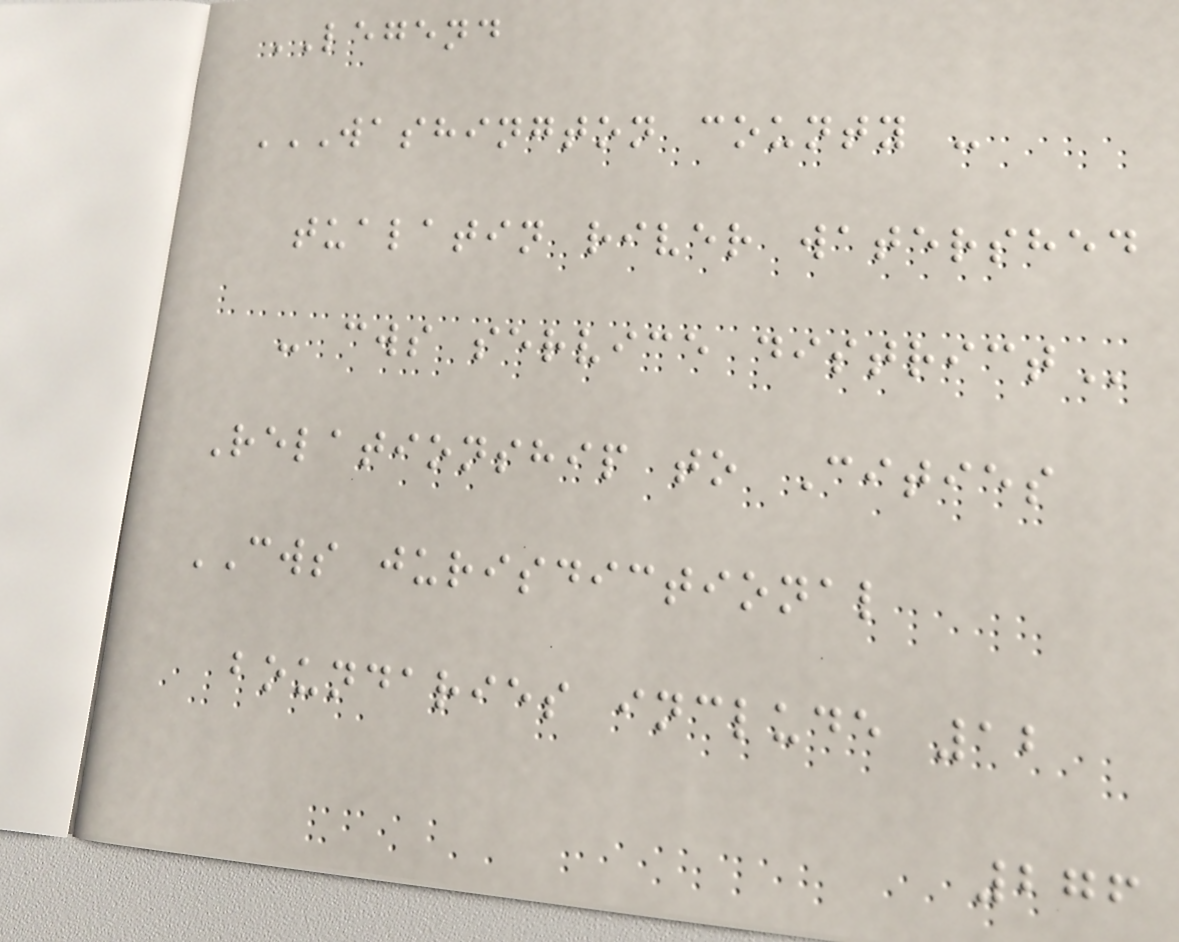LEGEND
WASHINGTON COUNTY -
TUALATIN RIVER WATERSHED
- CWS SERVICE DISTRICT
Relationship to Cities
CWS jurisdictional
boundaries include 12
276
